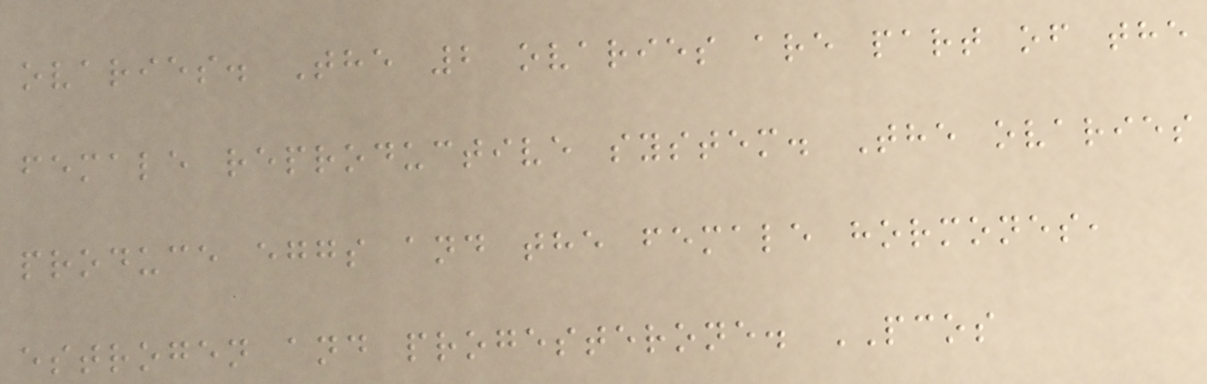ovaries. The 2 ovaries are part of the
female reproductive system. The ovaries
produce eggs and the female hormones,
estrogen and progesterone. PCOS
